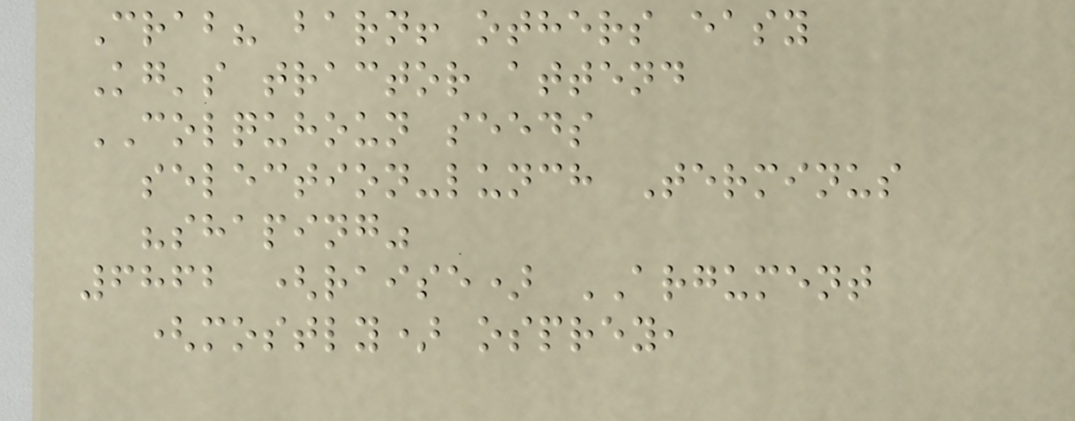Crab? barn! others easy
Kg's tractor attend
COLQUHOUN seeds
selection-lunch Terminus
"shaping"
6862 (raise) ARGUMENT
(mostly) osprey,
